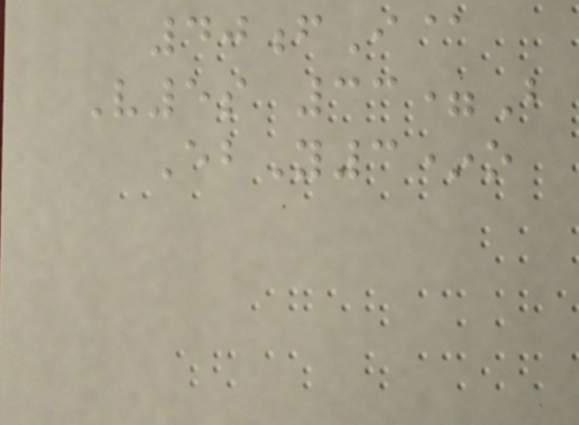40fI@
V5s 33=B
EbY3*o
